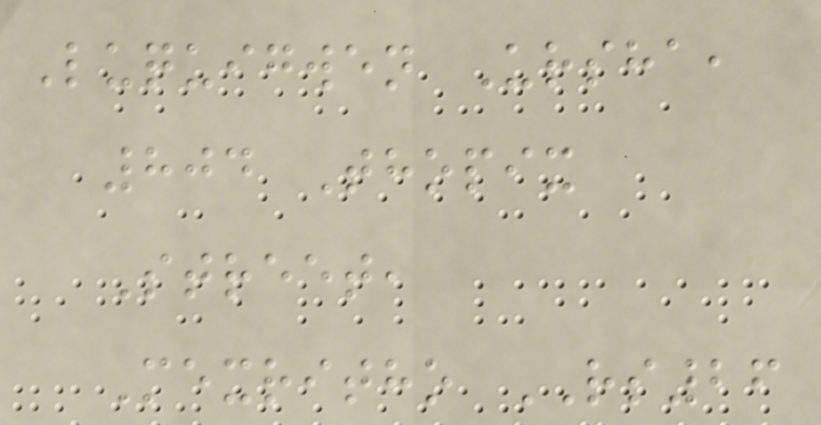Luquigwen Ursha,
804 Thopix
Street,
Mexritho RS26
